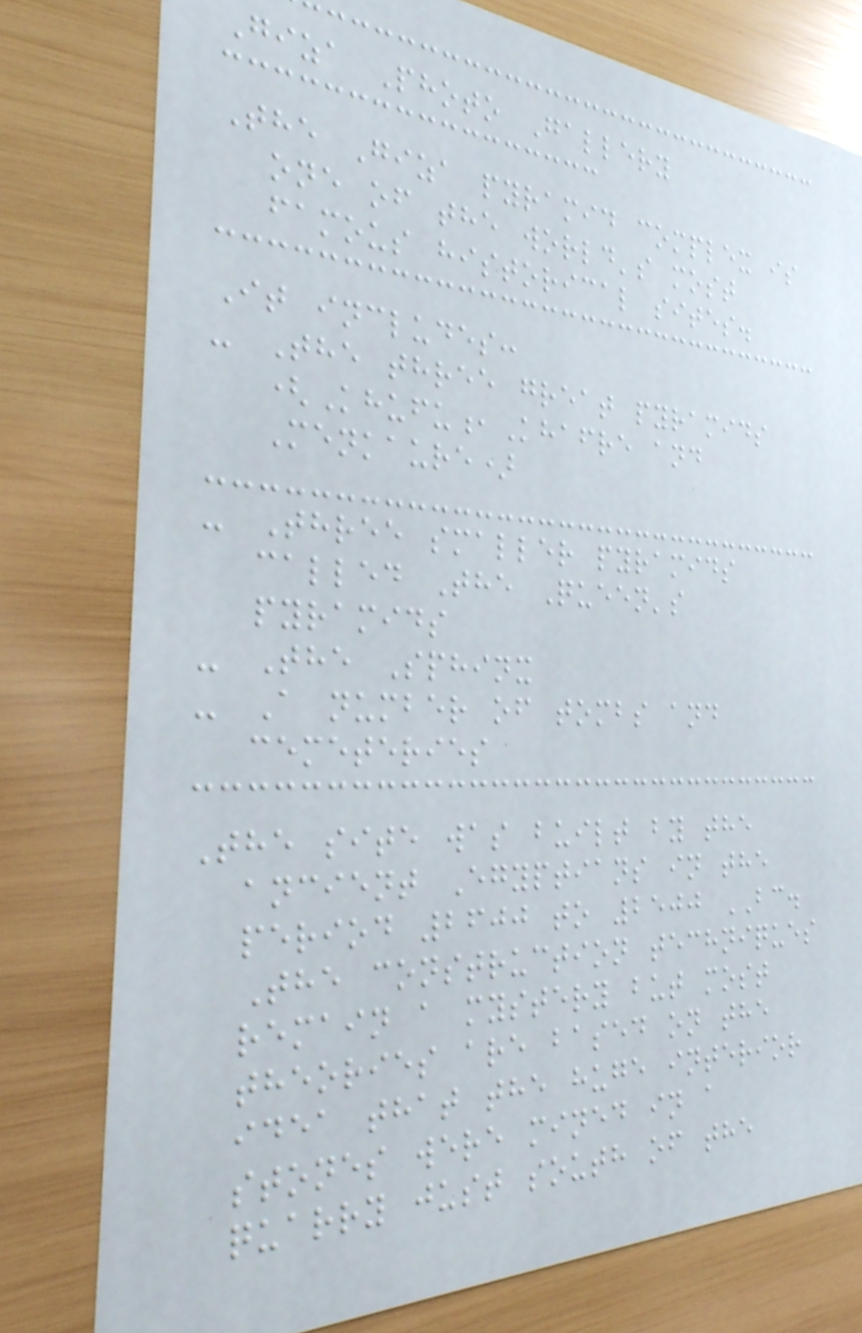Giza Photo Gallery
The Giza pyramid complex is
one of the world's most
famous historical sites.
It includes:
- The three great pyramids
(Khufu,Khafre and
Menkaure)
- Three smaller pyramids
called The Queen's
pyramids
- The Sphinx
- A number of tombs and
cemeteries
The site was built by the
ancient Egyptians in the
period 2600 to 2500 BC.
The construction techniques
remain a mystery but most
theories are based on the
idea that the huge interior
stones were mined in a
quarry just south of the
